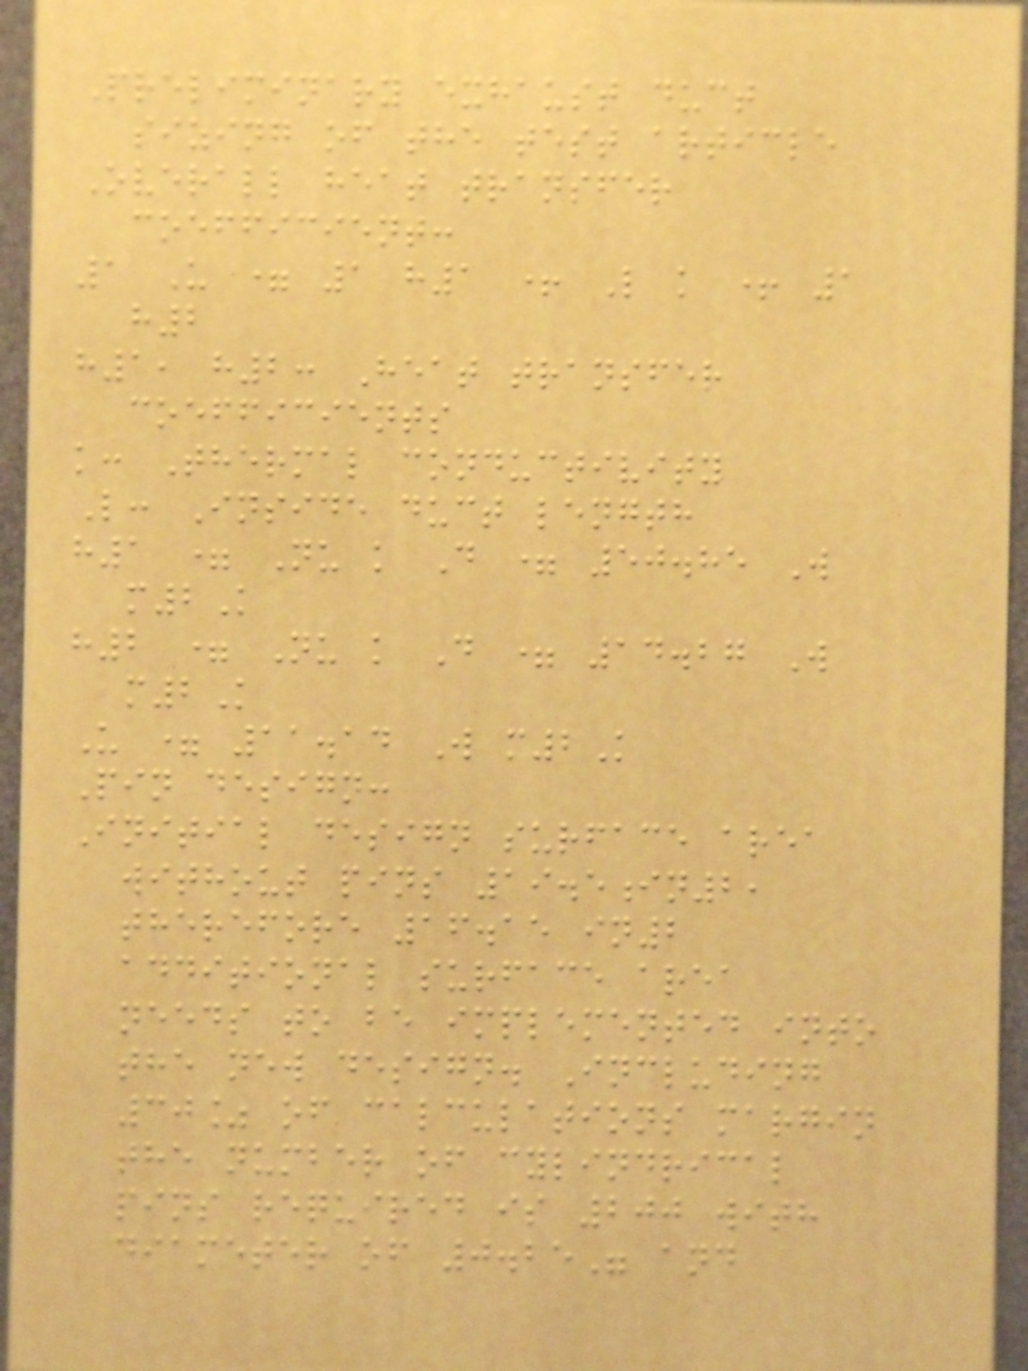Preliminary exhaust duct
sizing of the test article
Overall heat transfer
coefficient:
1 U = 1 h1 + L k + 1
h2
h1, h2: Heat transfer
coefficients
k: Thermal conductivity
L: Inside duct length
h1 = Nu k D = 50.85 W
m2K
h2 = Nu k D = 14.27 W
m2K
U = 11.14 W m2K
Pin design:
Initial design surface area
without pins 19.5in2,
therefore 16.15 in2
additional surface area
needs to be implemented into
the new design. Including
30% of calculations margin
the number of cylindrical
pins required is 200 with
diameter of 0.25" and
